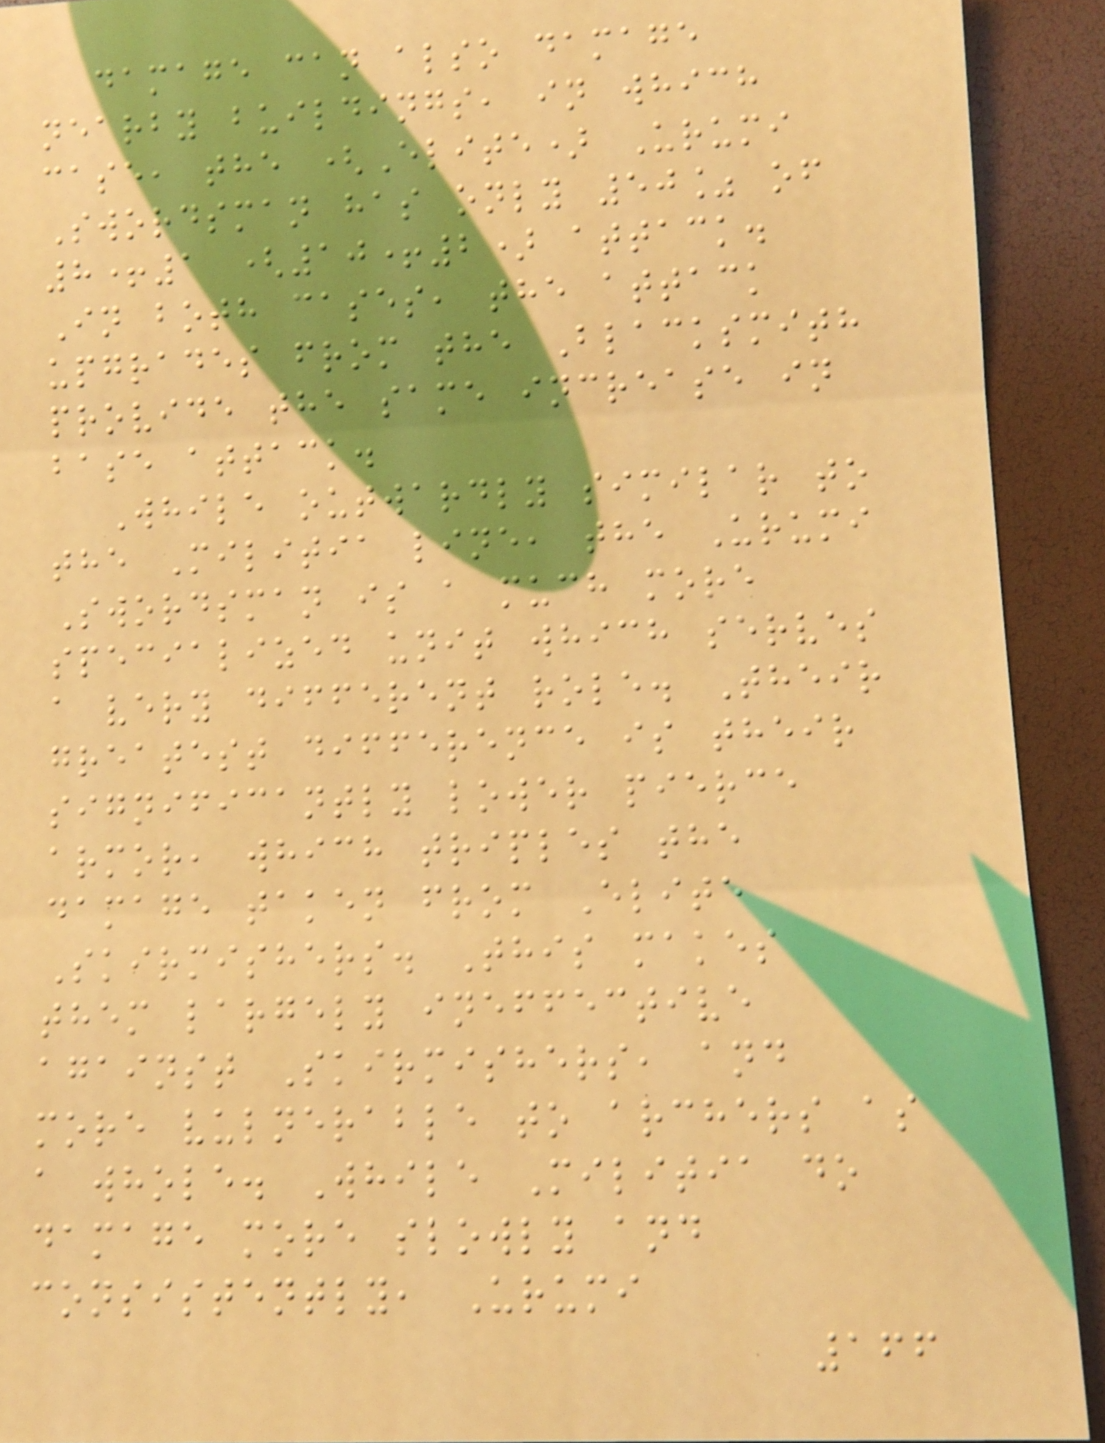damage can also damage
nearby buildings, in which
case, the (Elite) Urumi
Swordsman has only 50% of
8+1 (10+2) attack.
In both cases, the attack
upgrades from the Blacksmith
provide the same increase in
base attack.
While outwardly similar to
the Militia line, the Urumi
Swordsman is a much more
specialized unit which serves
a very different role. Their
greatest difference is their
significantly lower pierce
armor, which triples the
damage taken from Elite
Skirmishers. This makes
them largely ineffective
against Skirmishers, and
more vulnerable to archers as
a whole. While Militia do
damage more slowly and
consistently, Urumi
166
